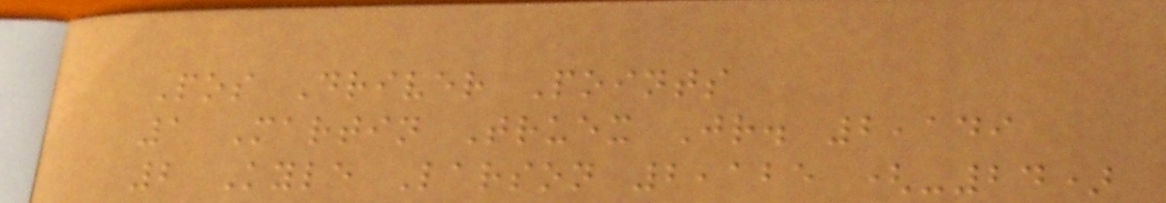Pos Driver Points
1 Martin Truex Jr. 2,149
2 Kyle Larson 2,125 (-24)
